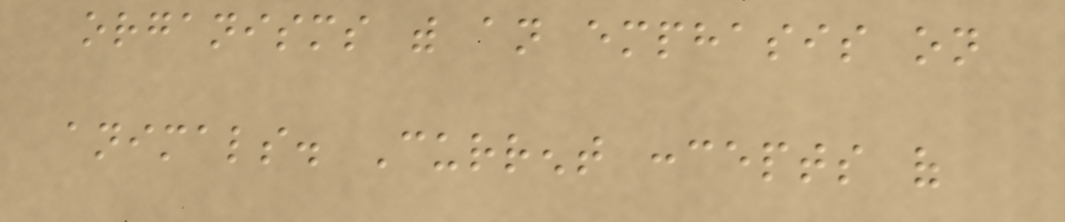organisms with an emphasis on
animals. Current concepts of
